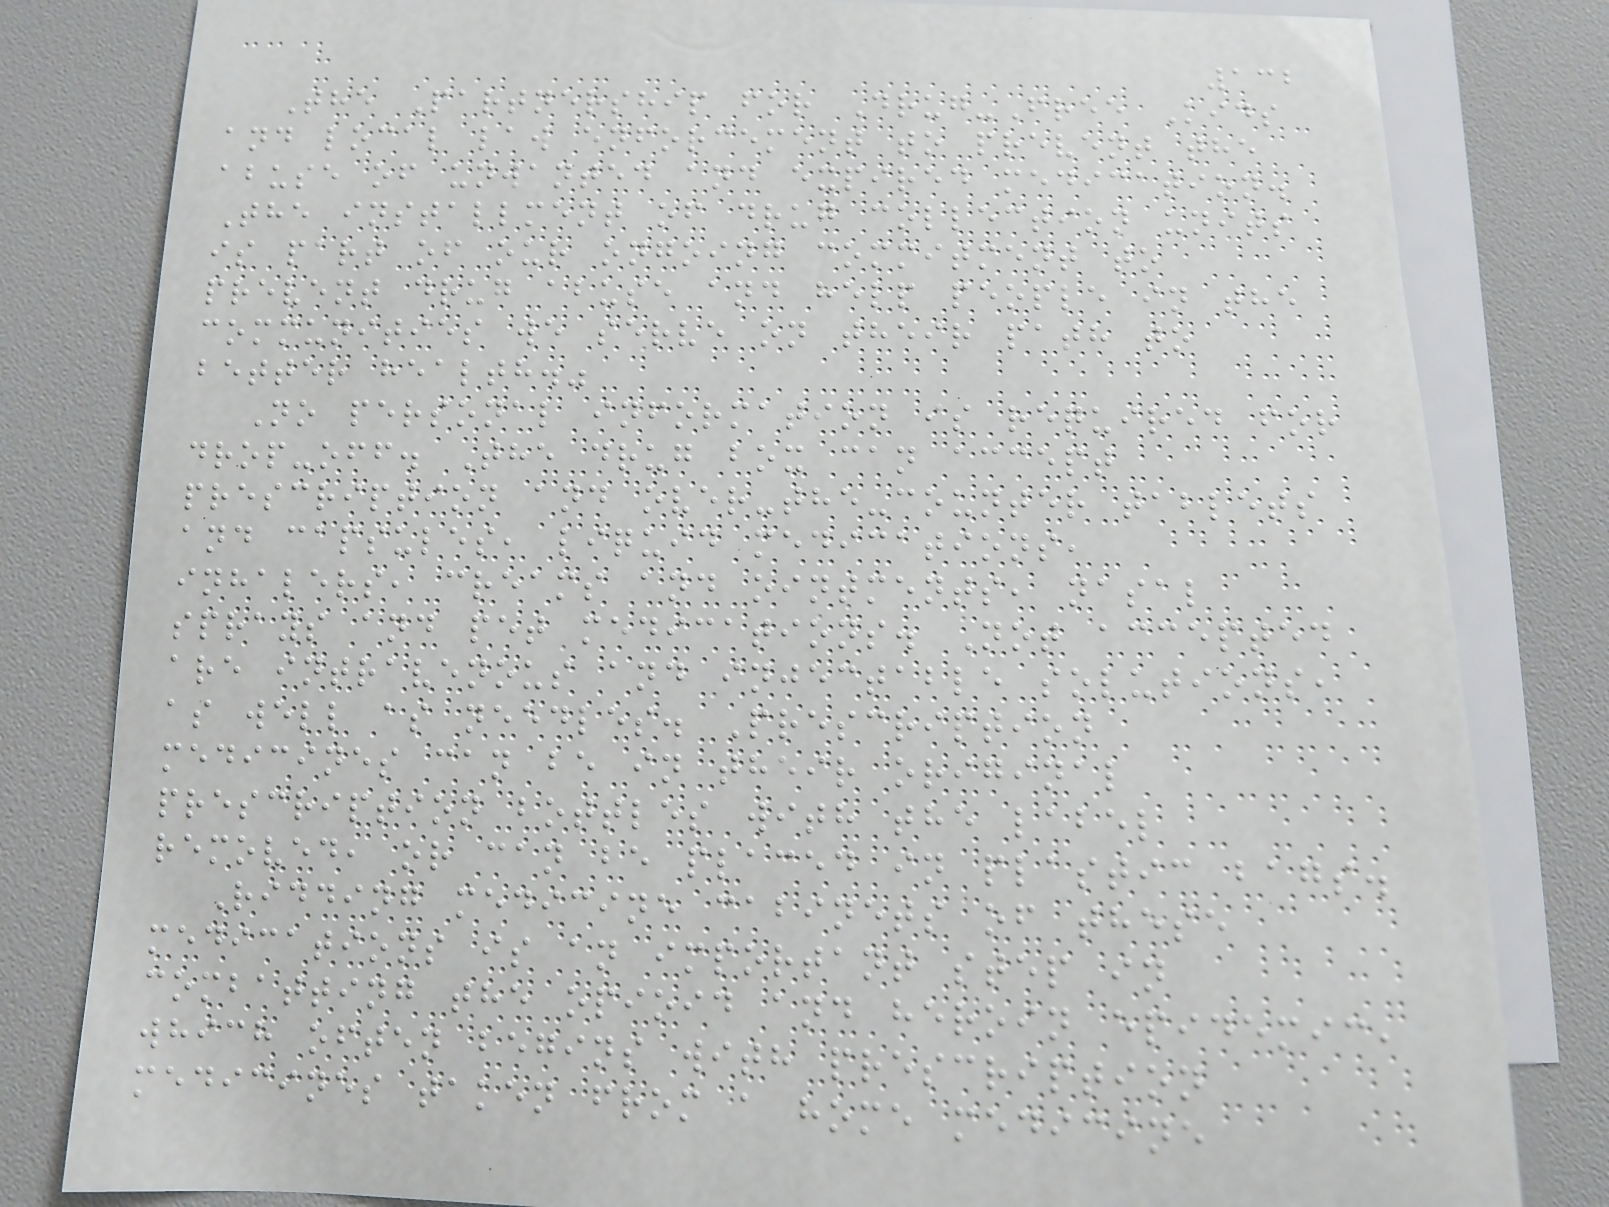132
The Partnership for Drug-Free Kids
and local law enforcement to prevent the
abuse of unwanted and expired medication.
The installment of drug collection units
is part of our ongoing commitment to
prevent drug abuse and help people in the
communities we serve on their path to
better health."
No personal information is required for
drop-off. The drug box can accept
prescription and over-the-counter tablets
and capsules, liquid medications,
inhalers, creams and ointments, nasal
sprays and pet medications. Not accepted
are intravenous and injectable solutions,
as well as needles. Prescription
medicines can be in their original
prescription bottles with the label
removed, or can be placed in plastic bags.
Ridding medicine cabinets of these
medications is an important step in
combatting the opioid and heroin epidemic,
which often begins with prescription
medicines taken from a home medicine
